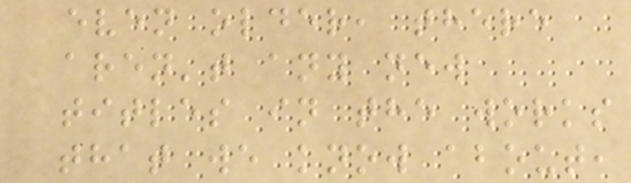even older, there
aren't any new
titles in the works
that we know about,
